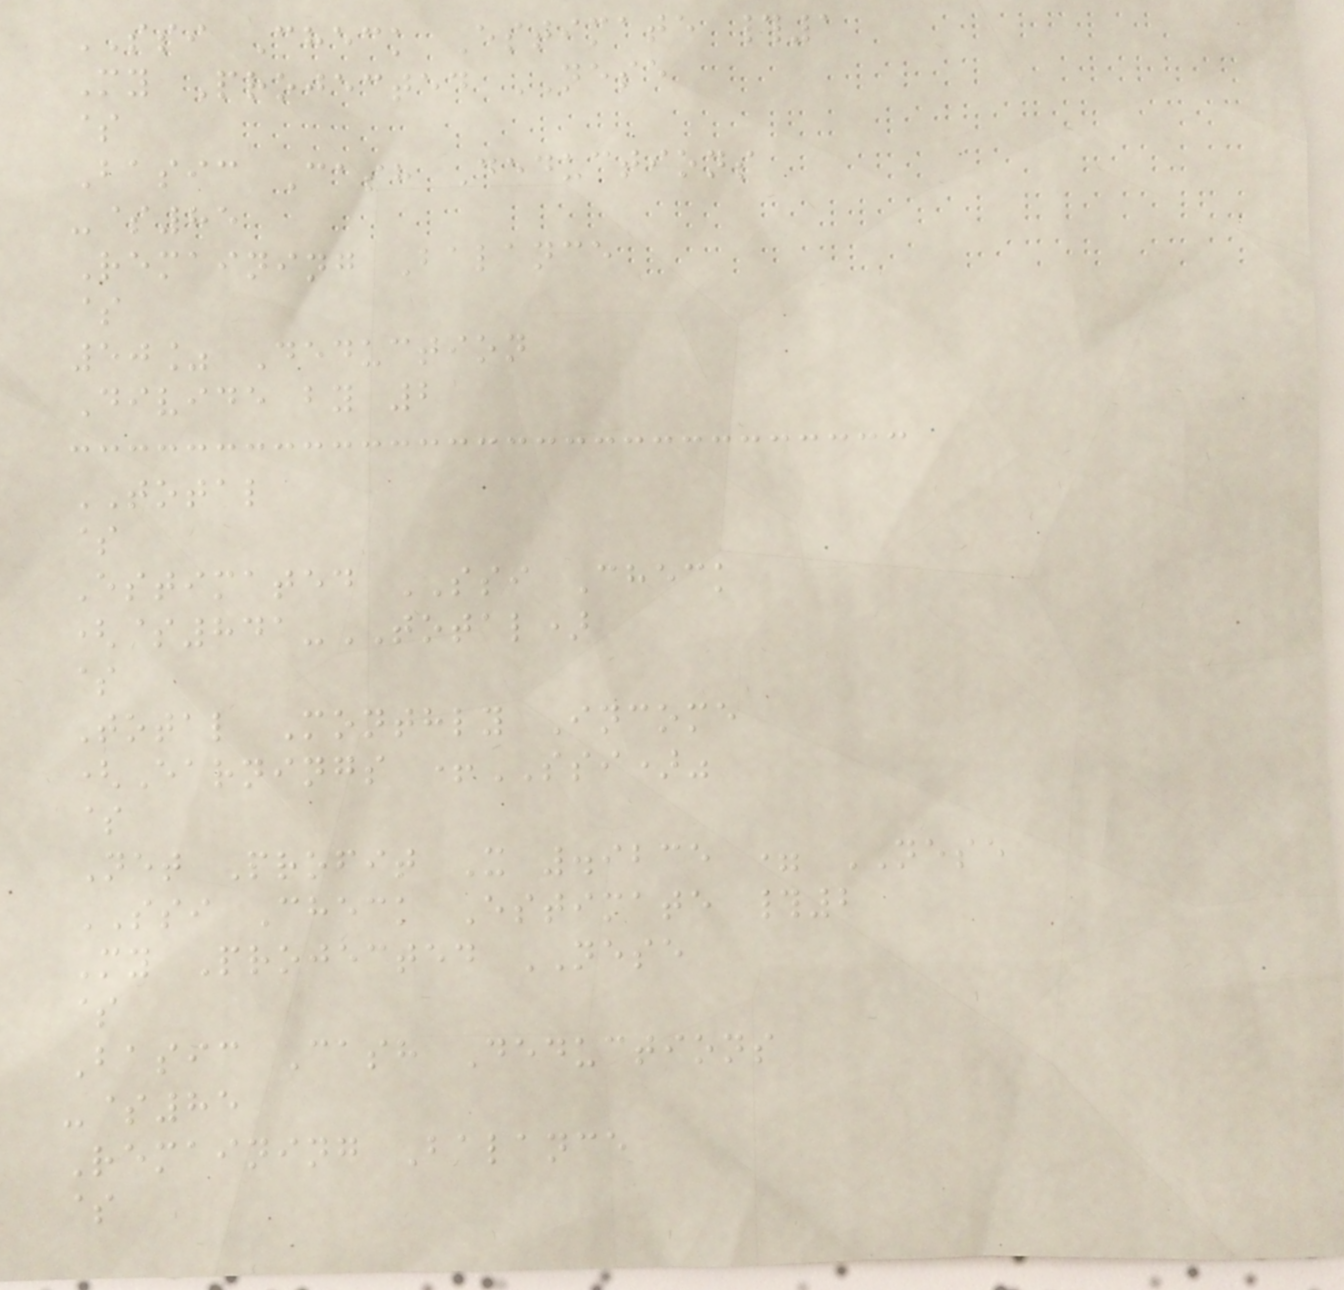SSI Check Estimate #1
My Projected NESE
$
Basic Cash Deductions
-$85
Remaining Balance
$
50% Deduction
Divide by 2
TOTAL
$
Estimated SSI Check
($841-TOTAL)
$
Total Monthly Income
(Earnings +SSI)"
$
Net Profit X .9235 = NESE
SSI Check Estimate #2
My Projected NESE
$
Basic Cash Deductions
-$85
Remaining Balance
$
